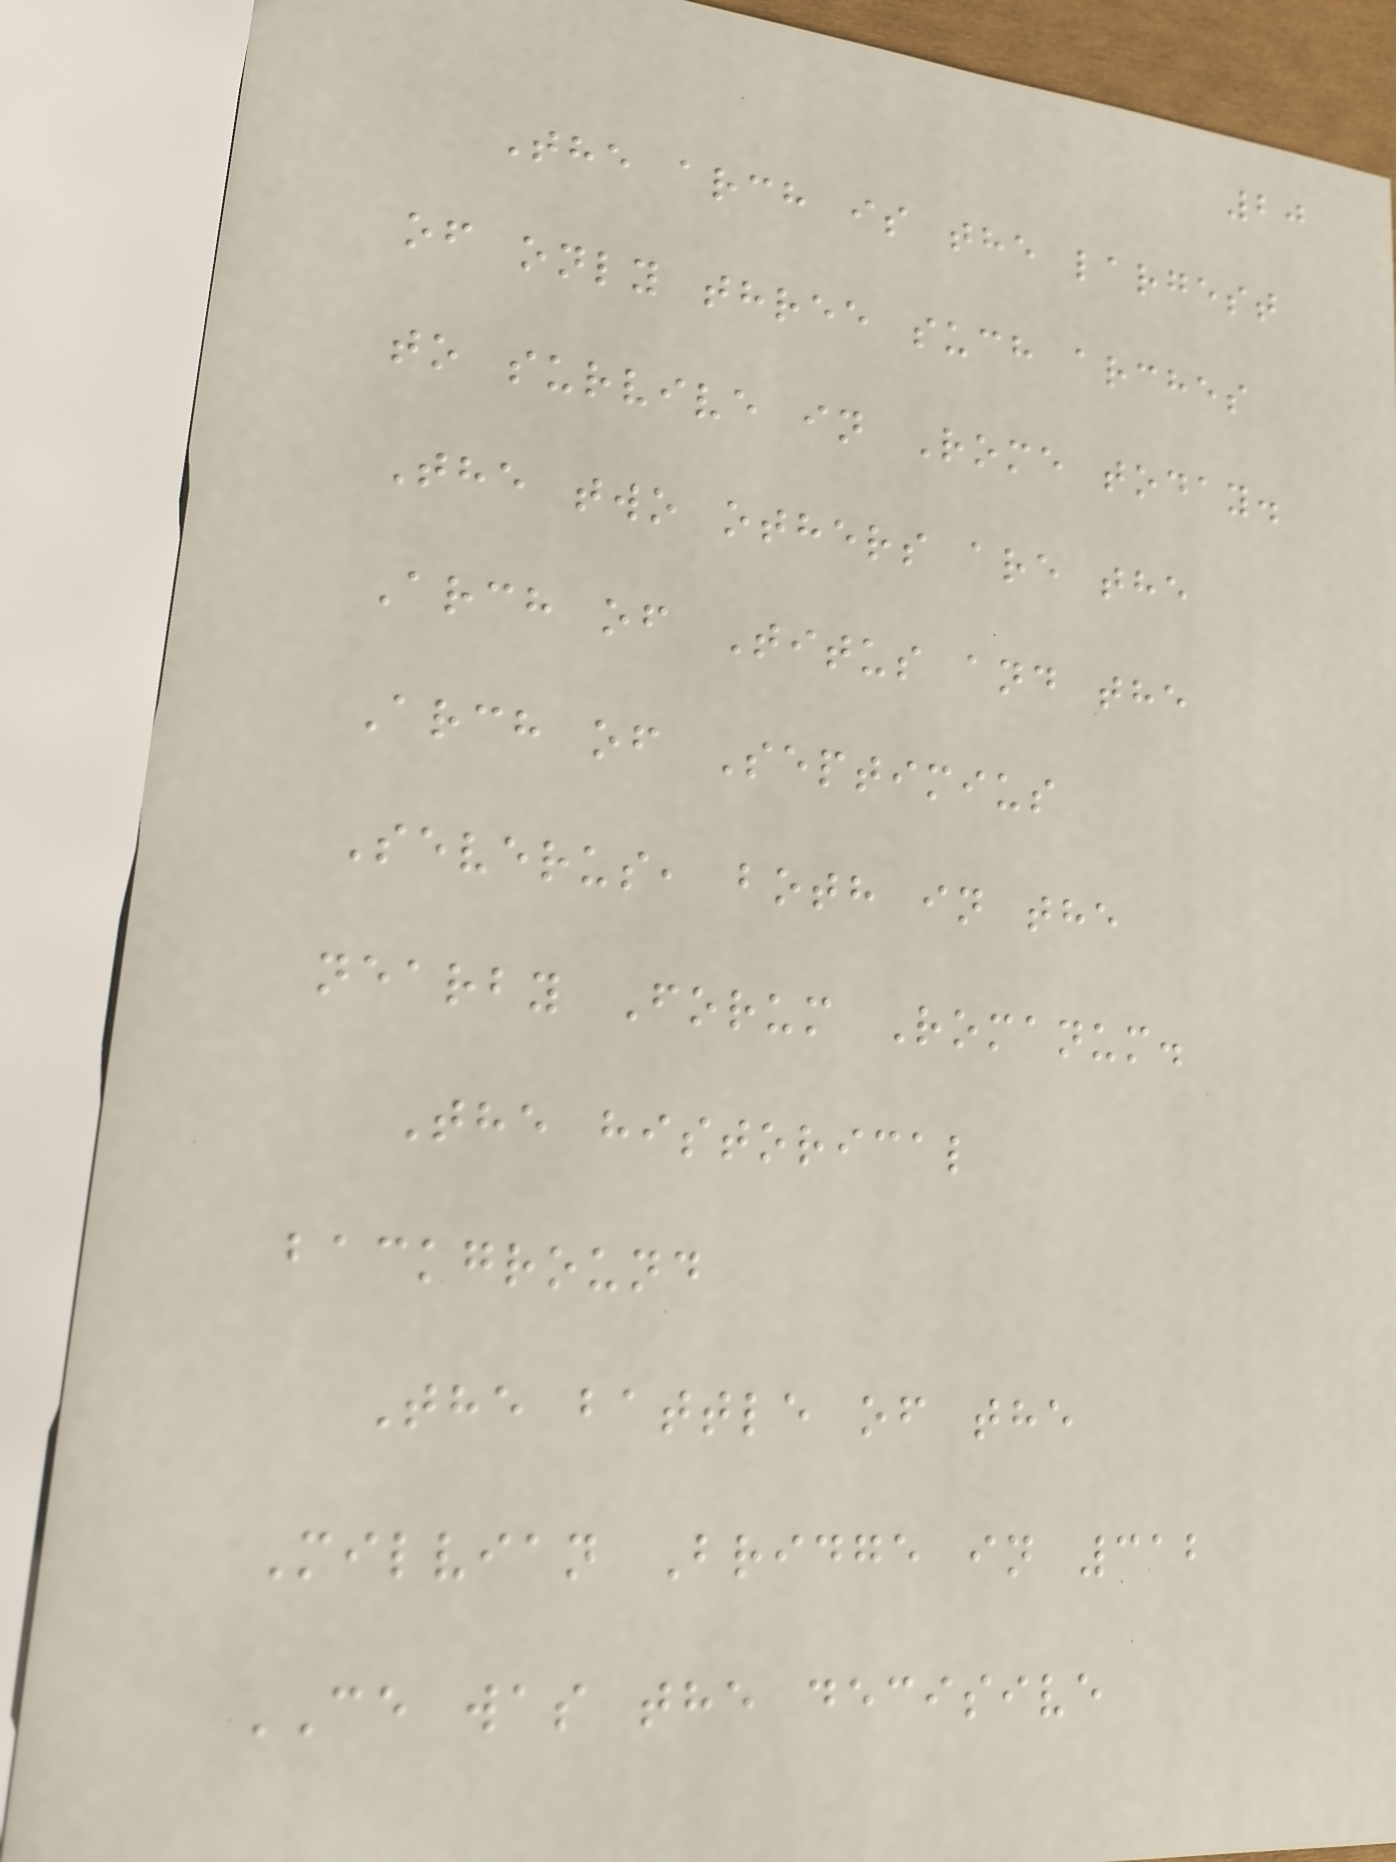20
The arch is the largest
of only three such arches
to survive in Rome today.
The two others are the
Arch of Titus and the
Arch of Septimius
Severus, both in the
nearby Forum Romanum.
The historical
background
The battle of the
Milvian Bridge in 312
CE was the decisive
